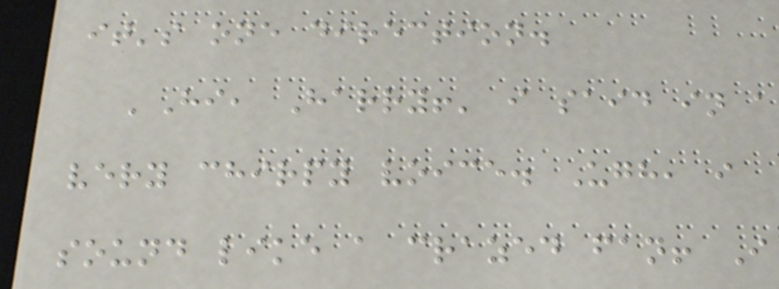it's one direction.
'Hi, Harry!' i said in a
very chirpy voice. Ugh, i
sound like a crazed fan! I
